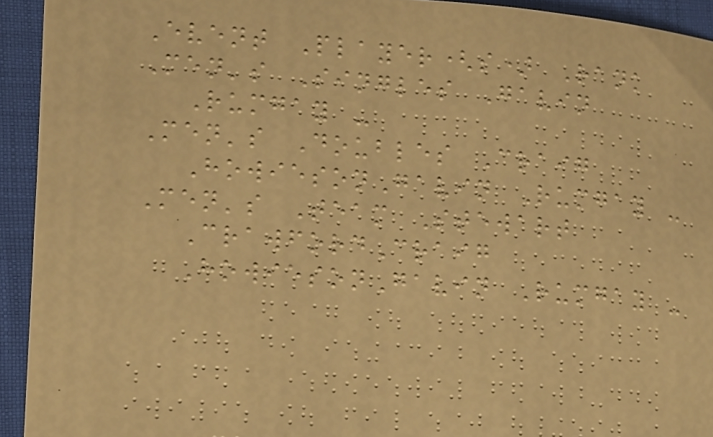Event Player(s) Rank
Men's Singles Gavin
Rumgay -
Men's Doubles Craig
HowiesonGavin Rumgay -
Men's Team Stewart
CrawfordCraig
HowiesonGavin Rumgay -
